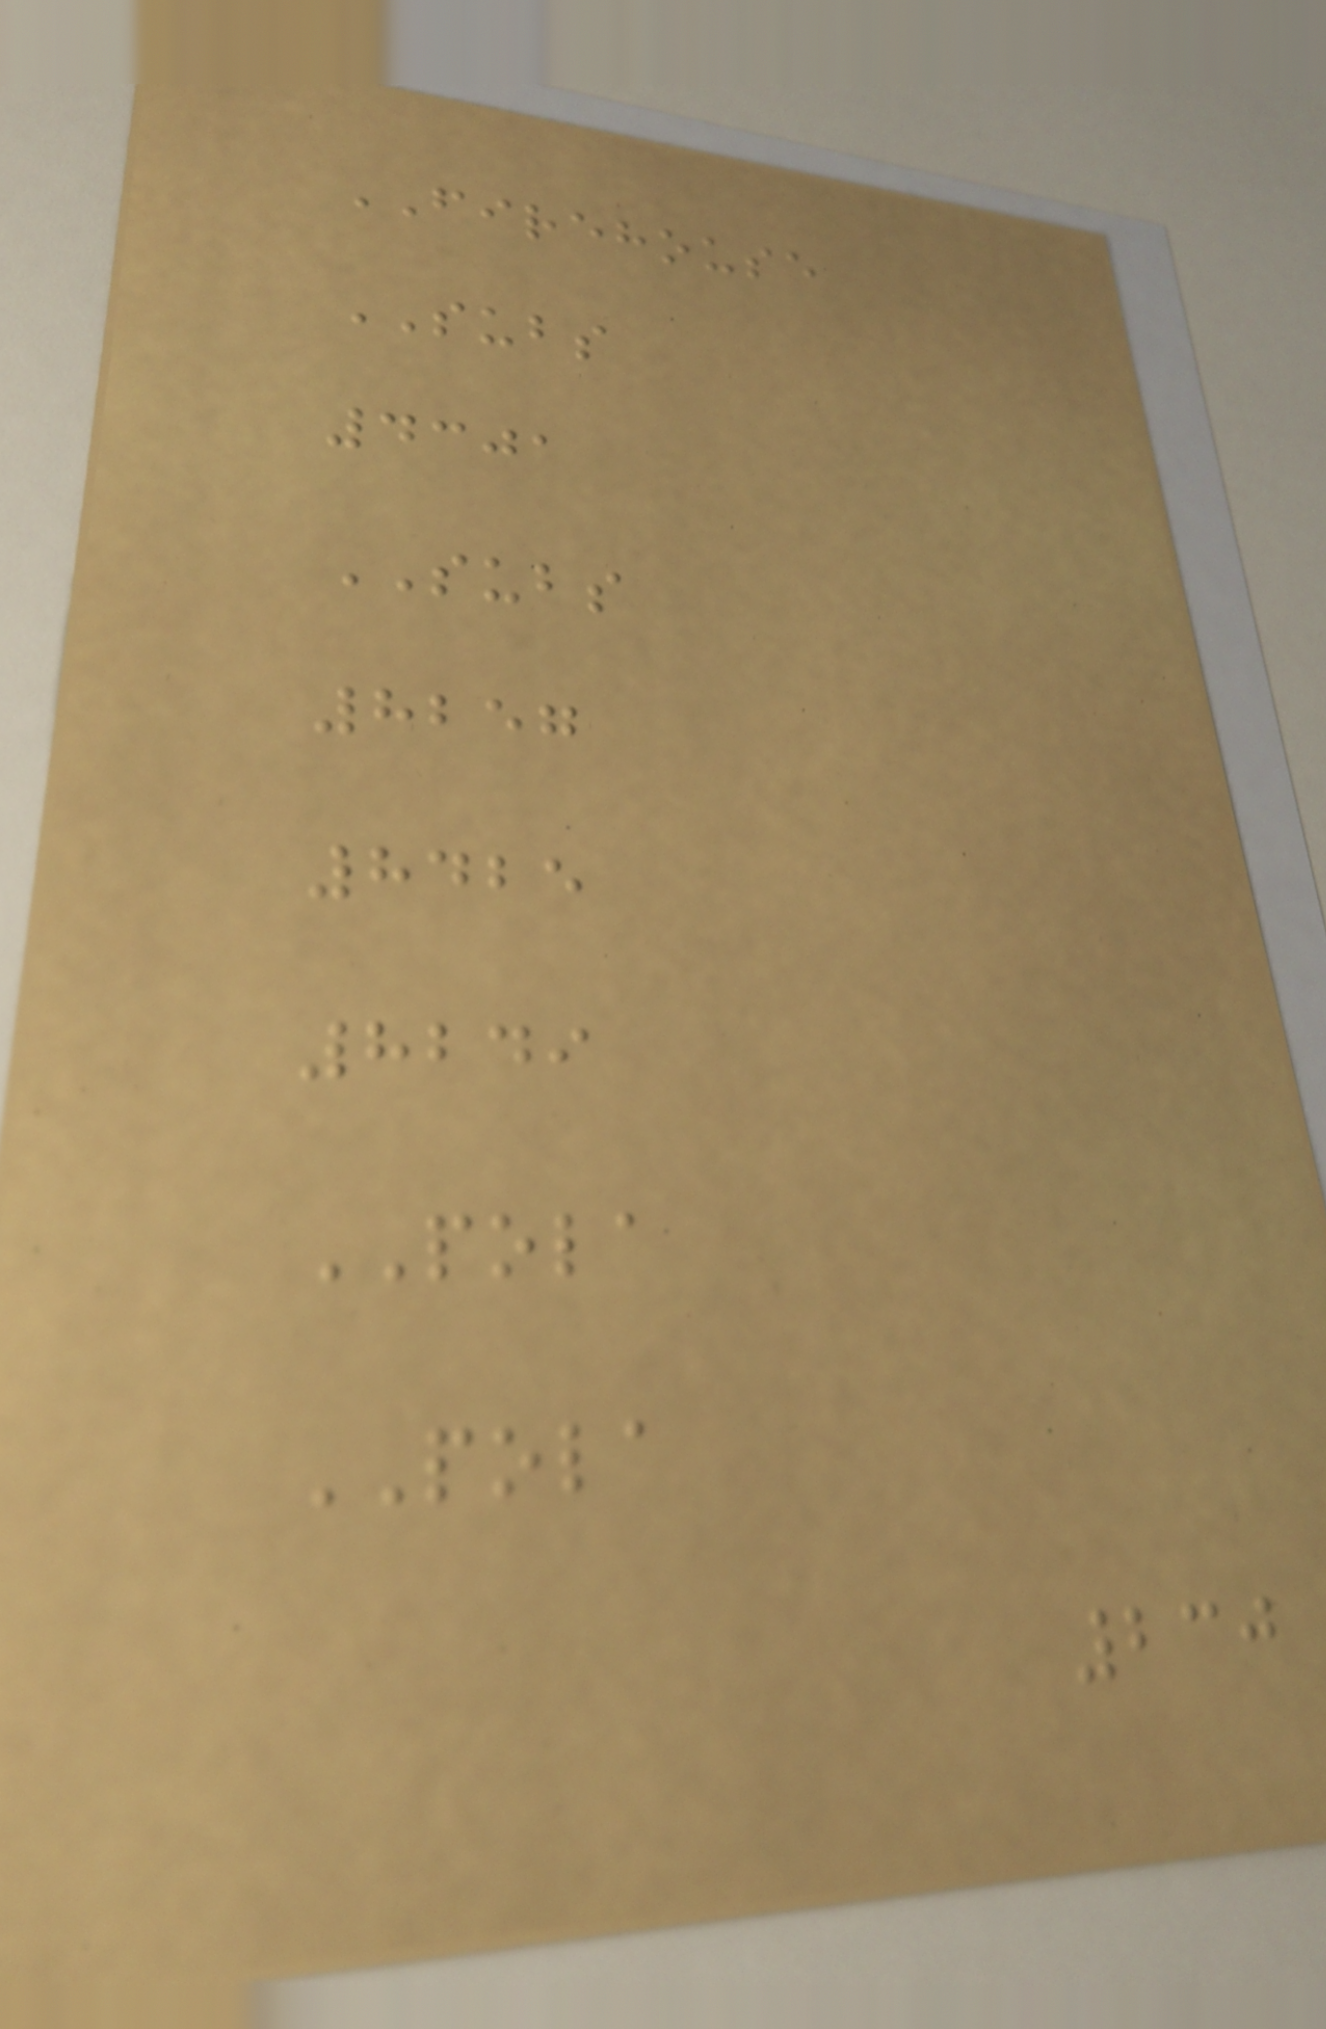FIREHOUSE
SUBS
4301
SUBS
8257
8425
8249
POLA
POLA
230
